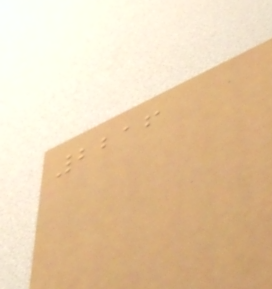2216
